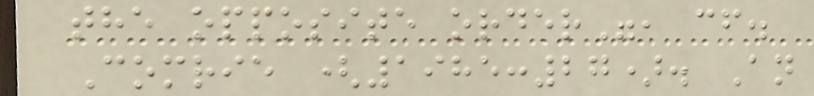the opposite order", cf.
Comrie (1985:27). An
